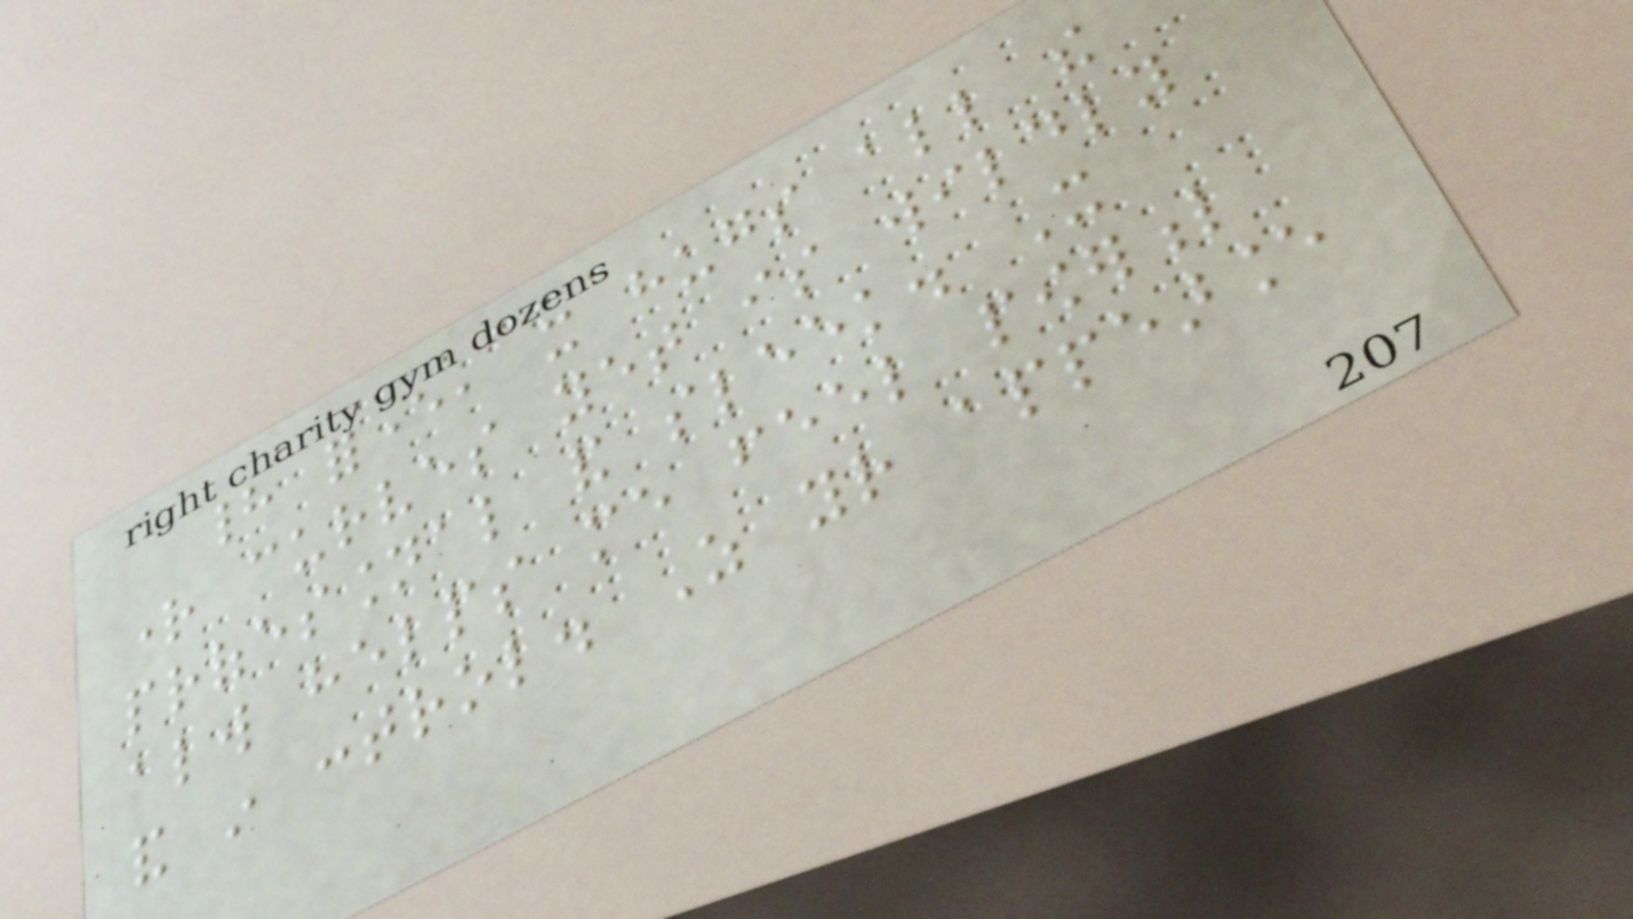had forever, it hugs all the
right curves yet is wildly
professional and sleek. It
always helps me feel powerful
and in control. As your appearance
